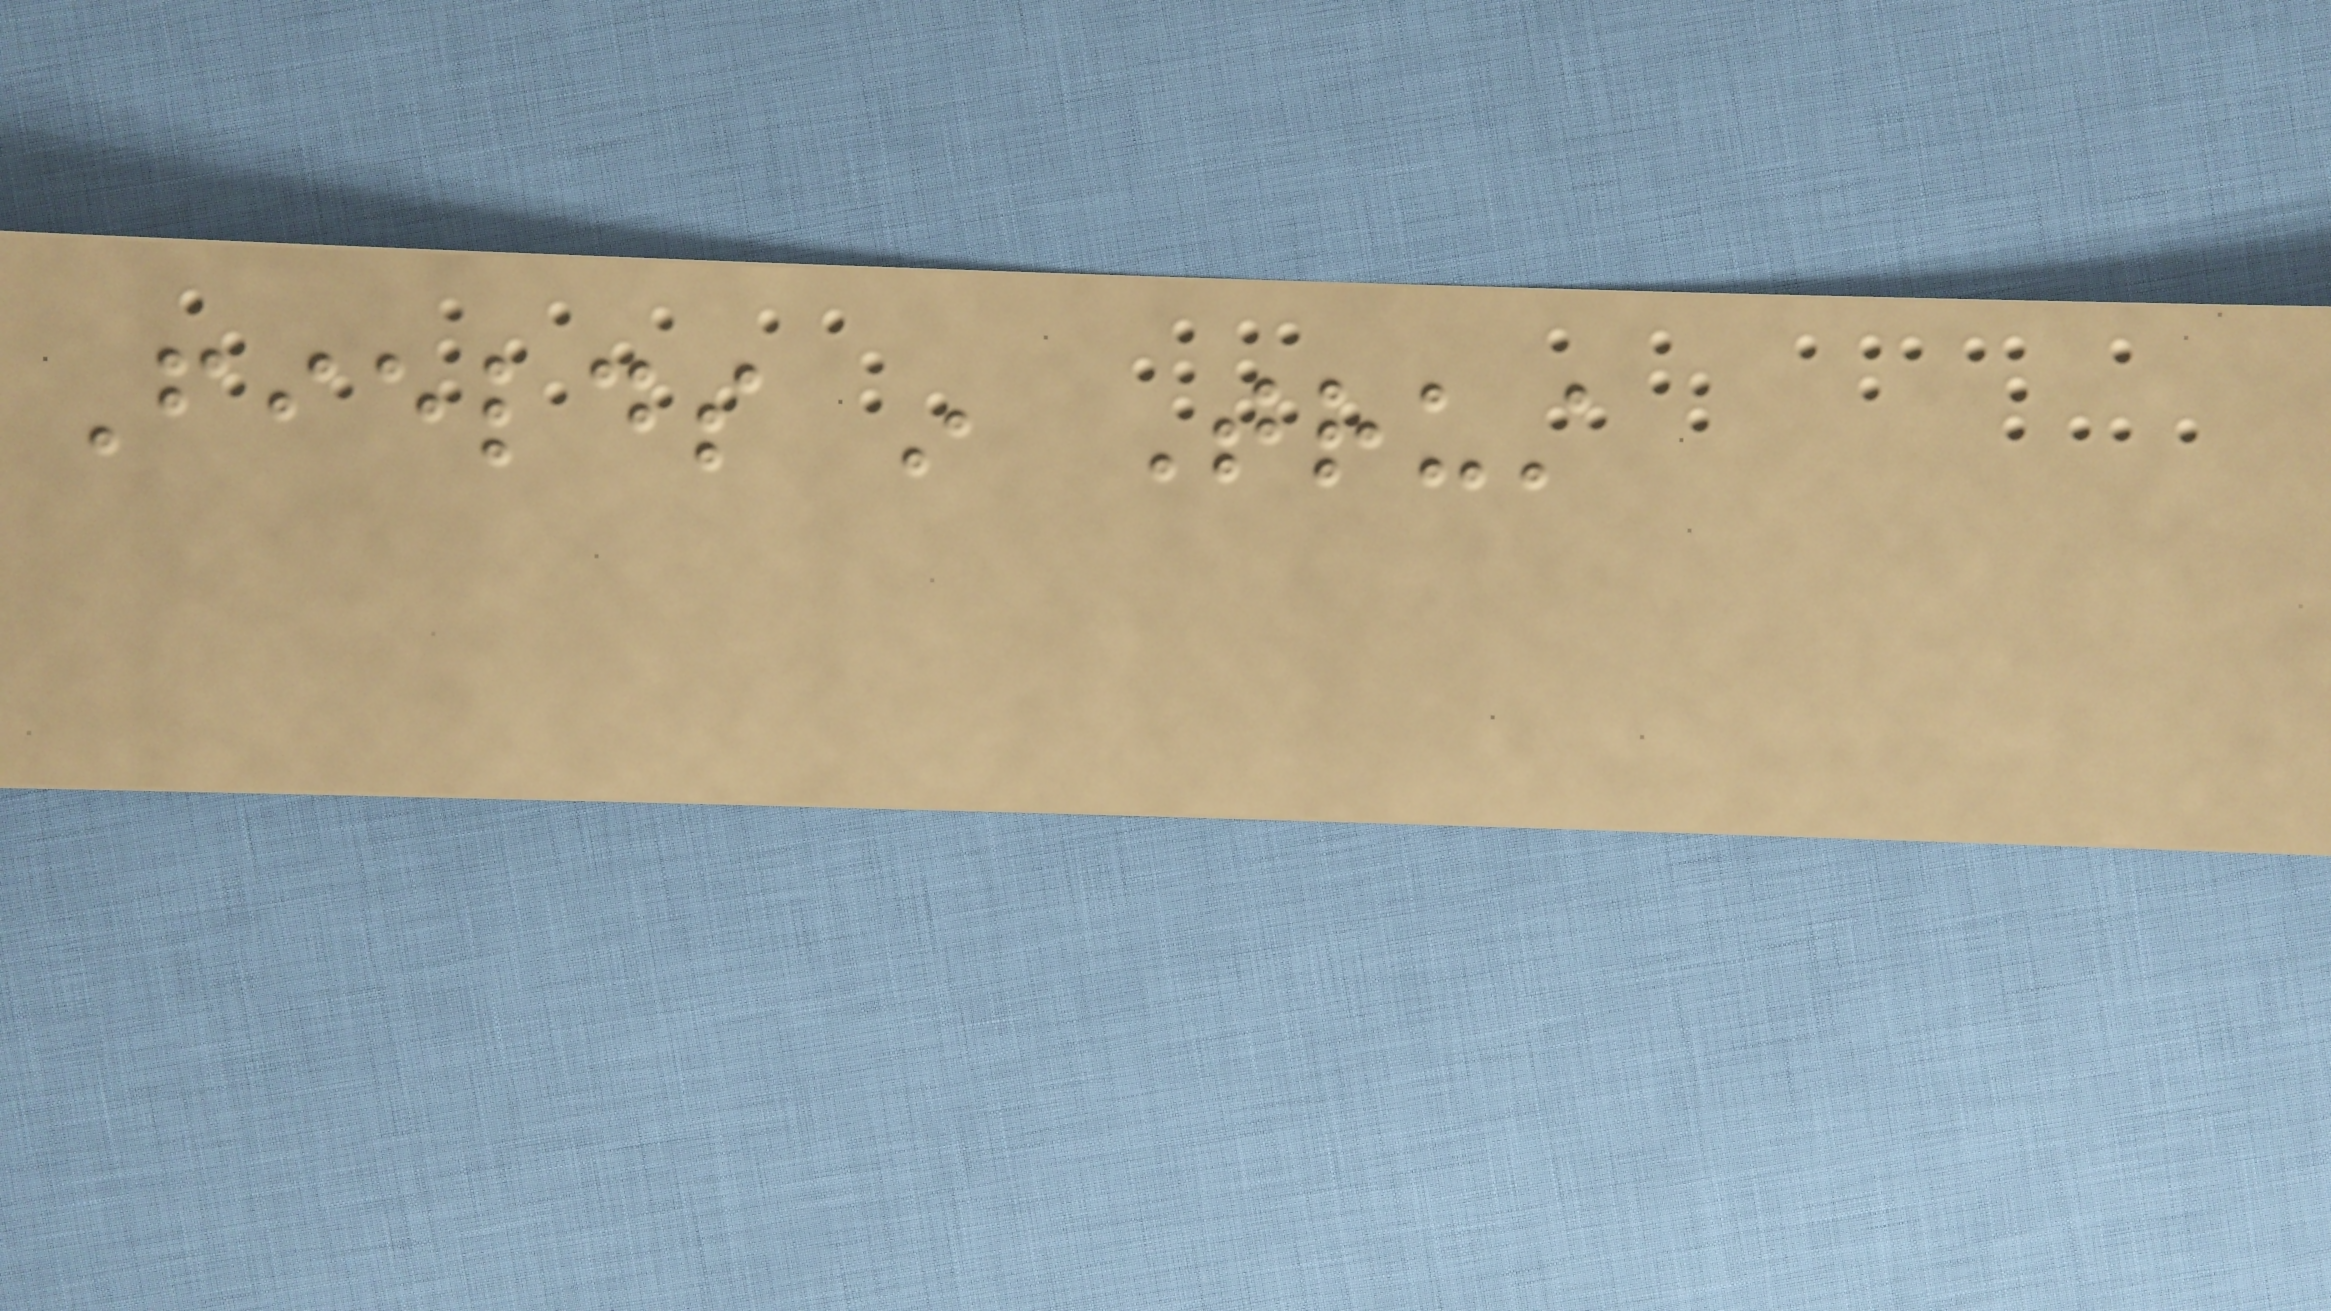Fields in Trust
